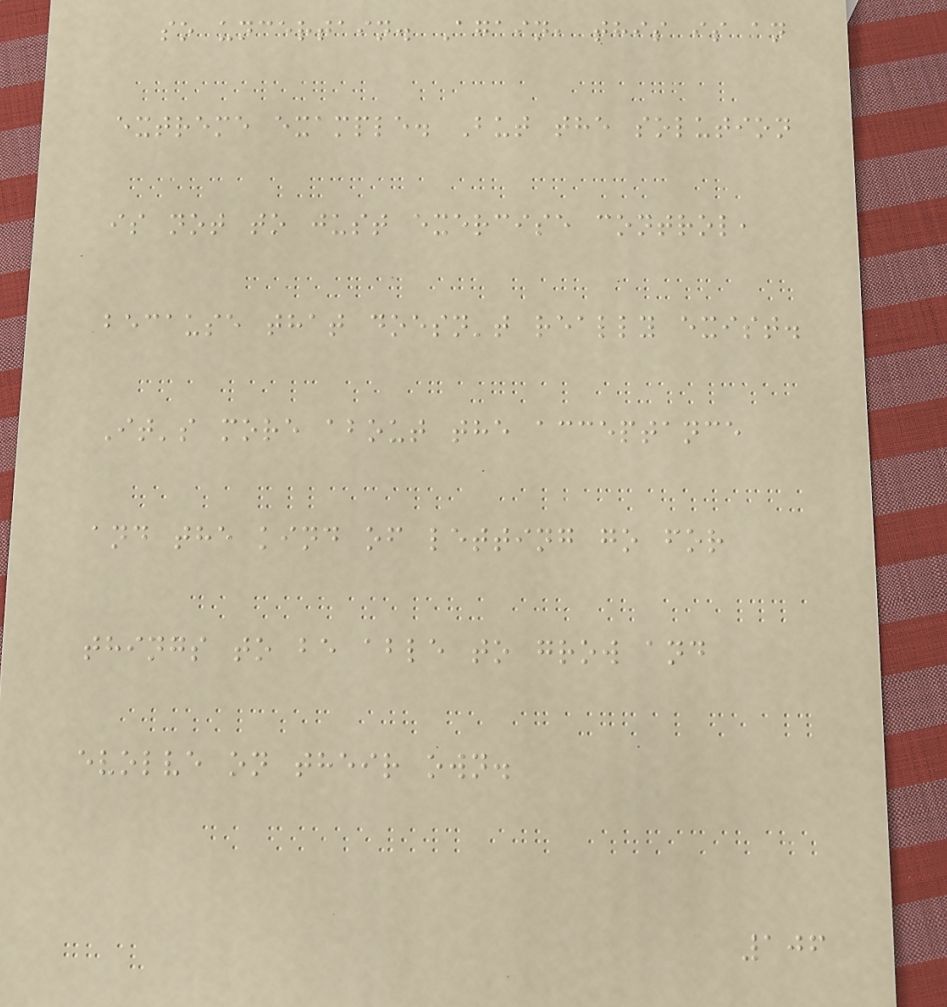so uncertain. Again, this is an
extreme example. But the solution
is not to just exercise control,
because that doesn't really exist.
It's more about the acceptance
and the kind of letting go for
things to be able to grow and
evolve on their own.
106
